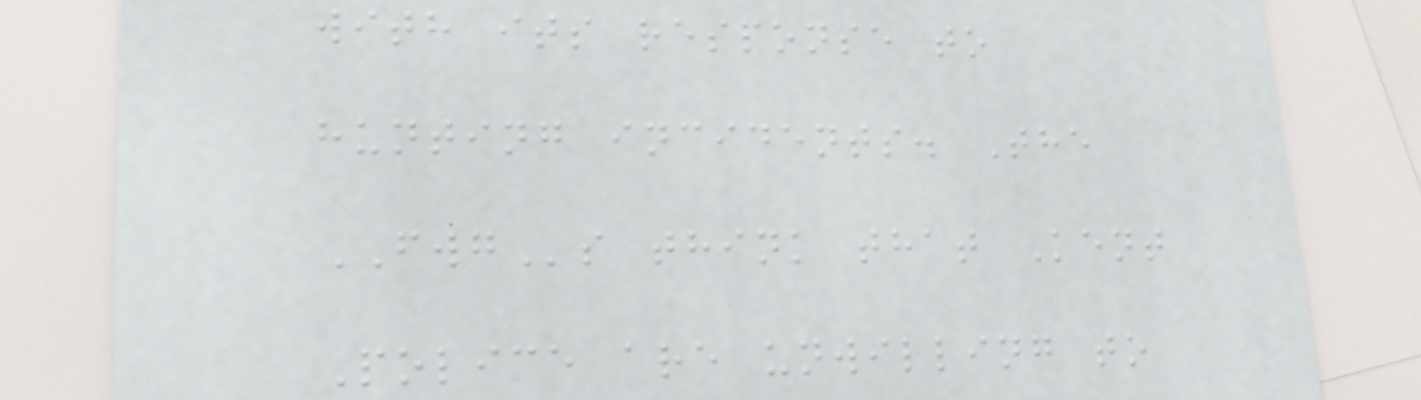with its response to
hunting incidents. The
FWGs think that Kent
Police are unwilling to
